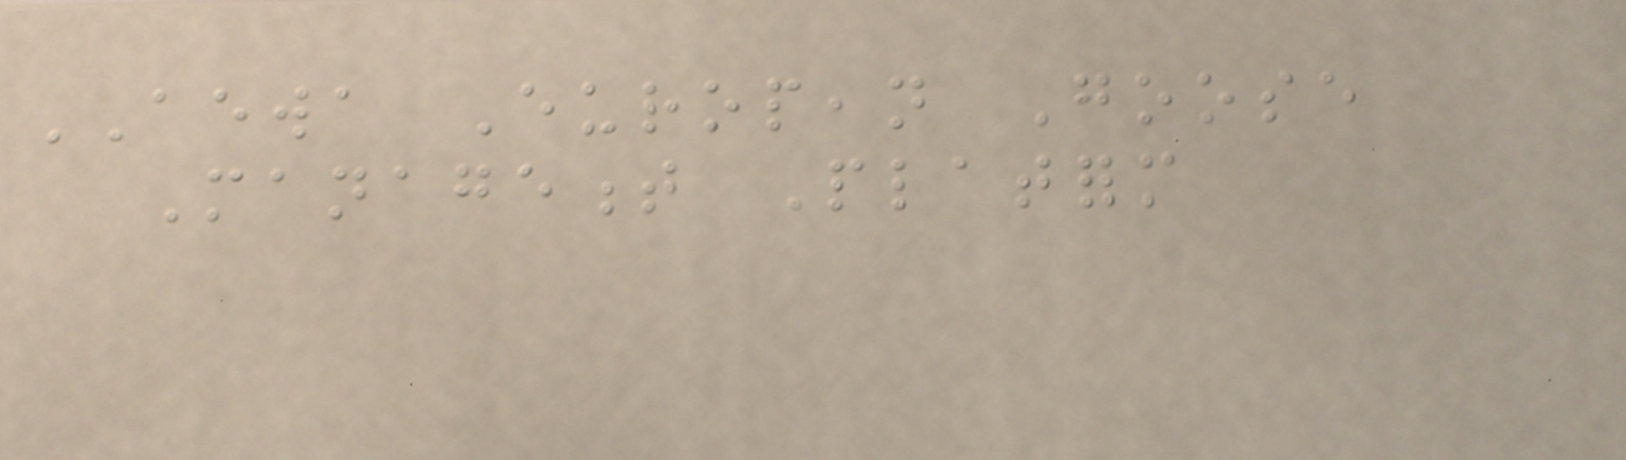AEWA European Goose
Management Platform
